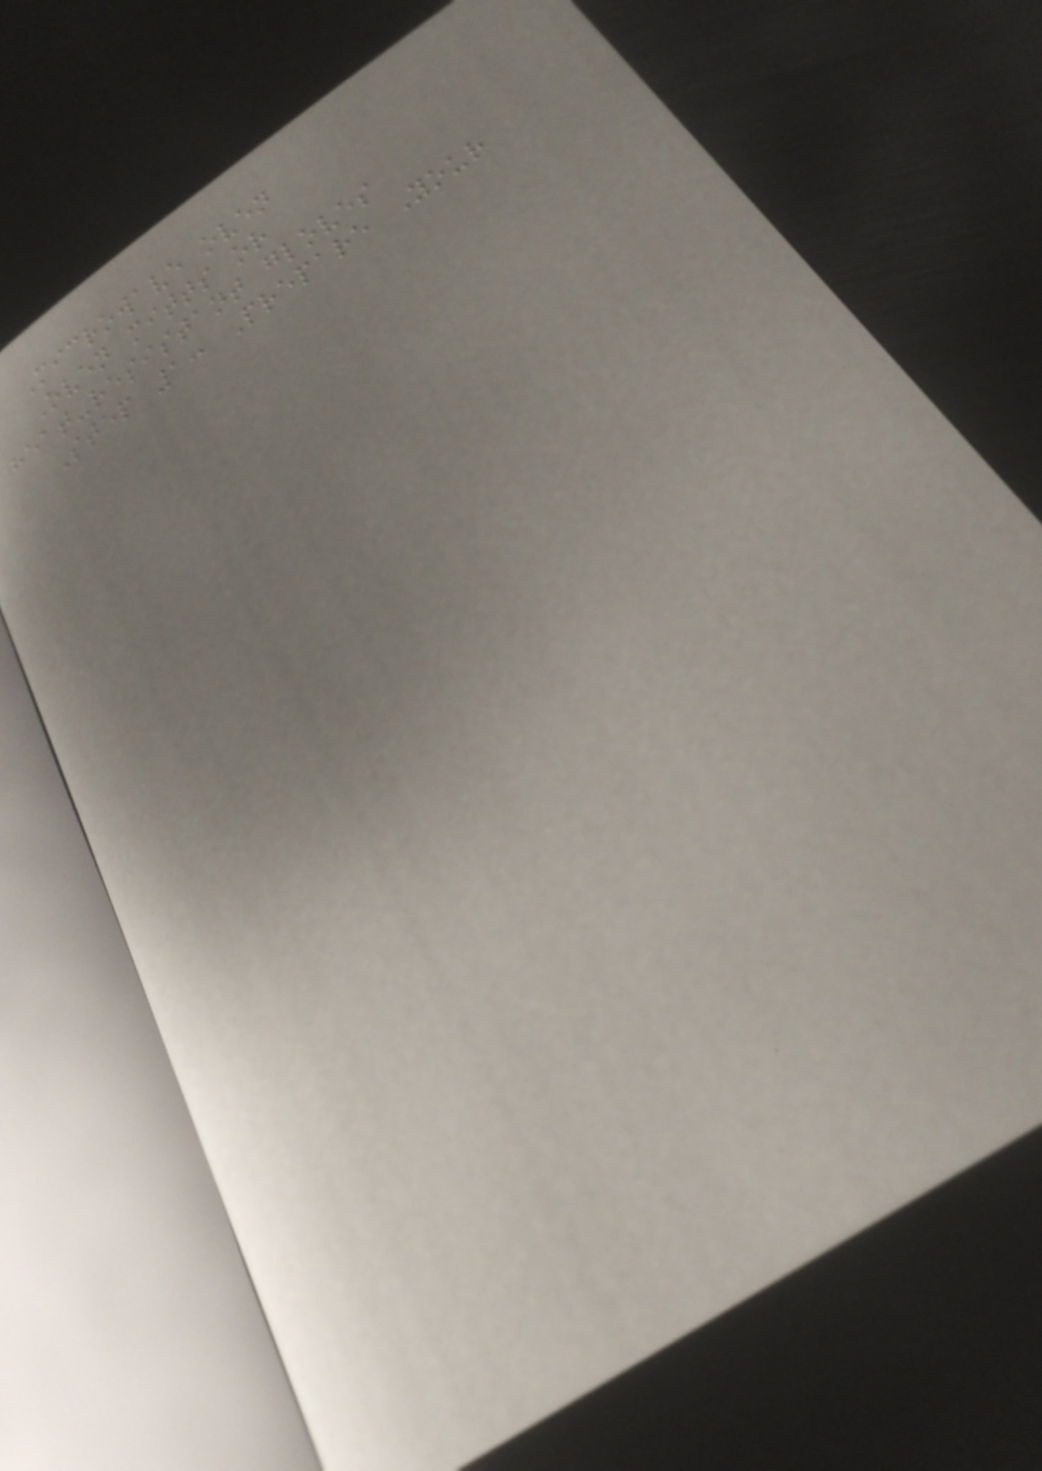Microwave oven
Oven mitts or
heat-resistant gloves
Step 1: Prepare Your
